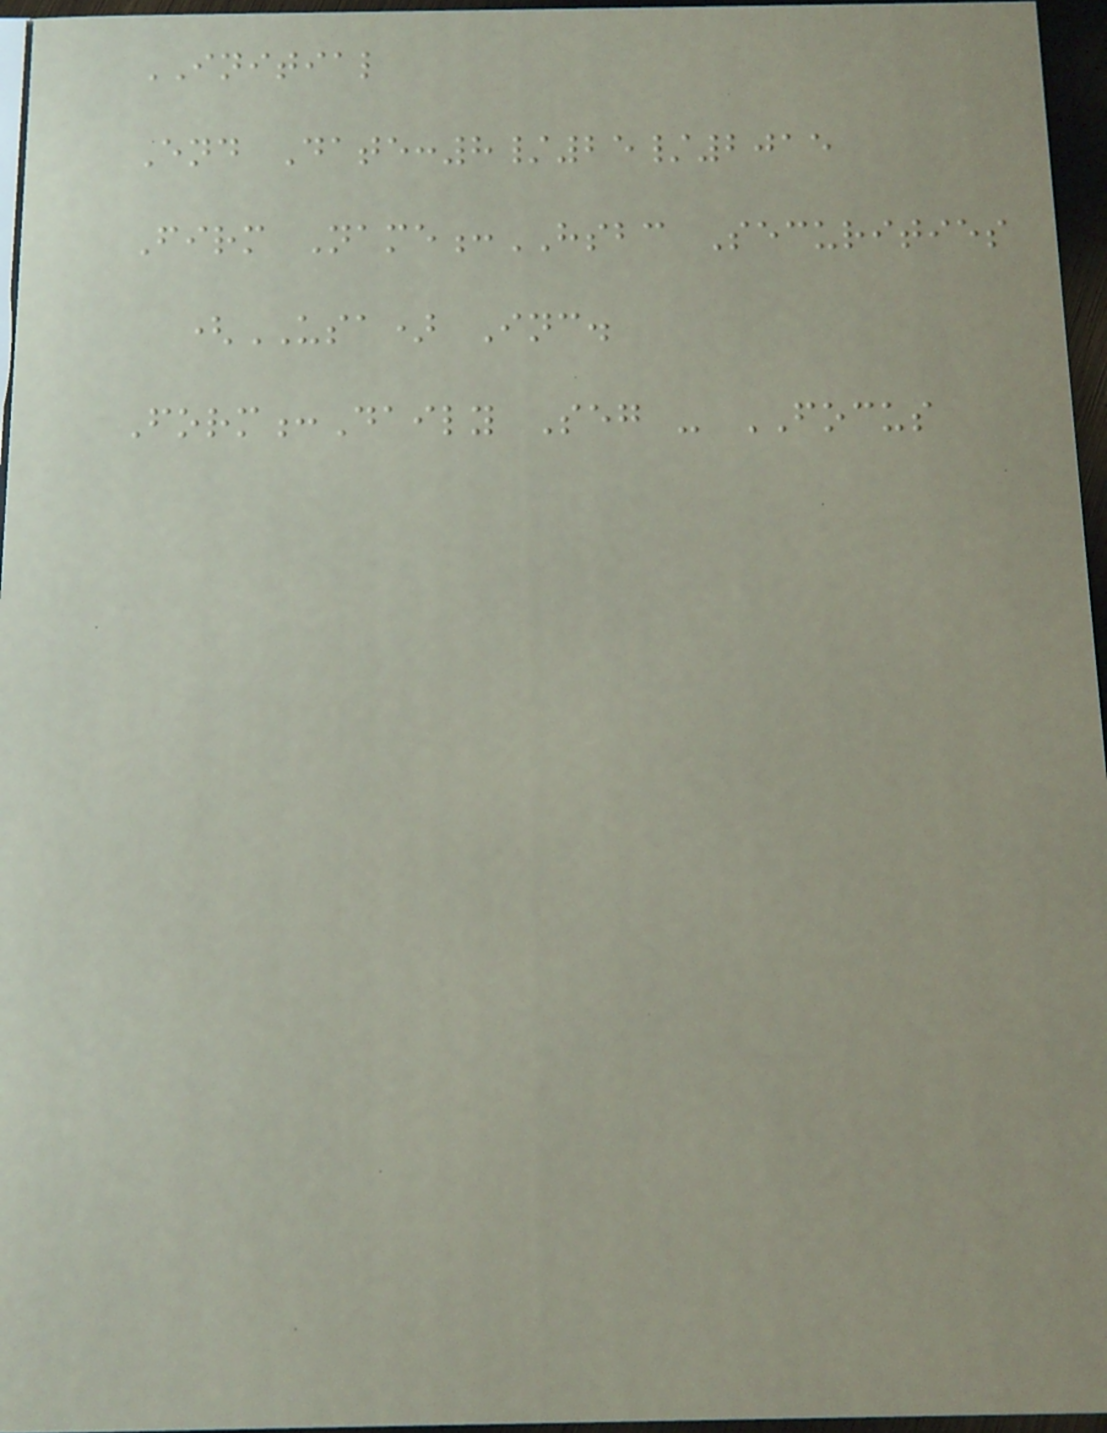INITIAL
End Date:8/25/2015
Firm Name:HSBC Securities
(USA) Inc.
Form:Daily Seg - FOCUS
